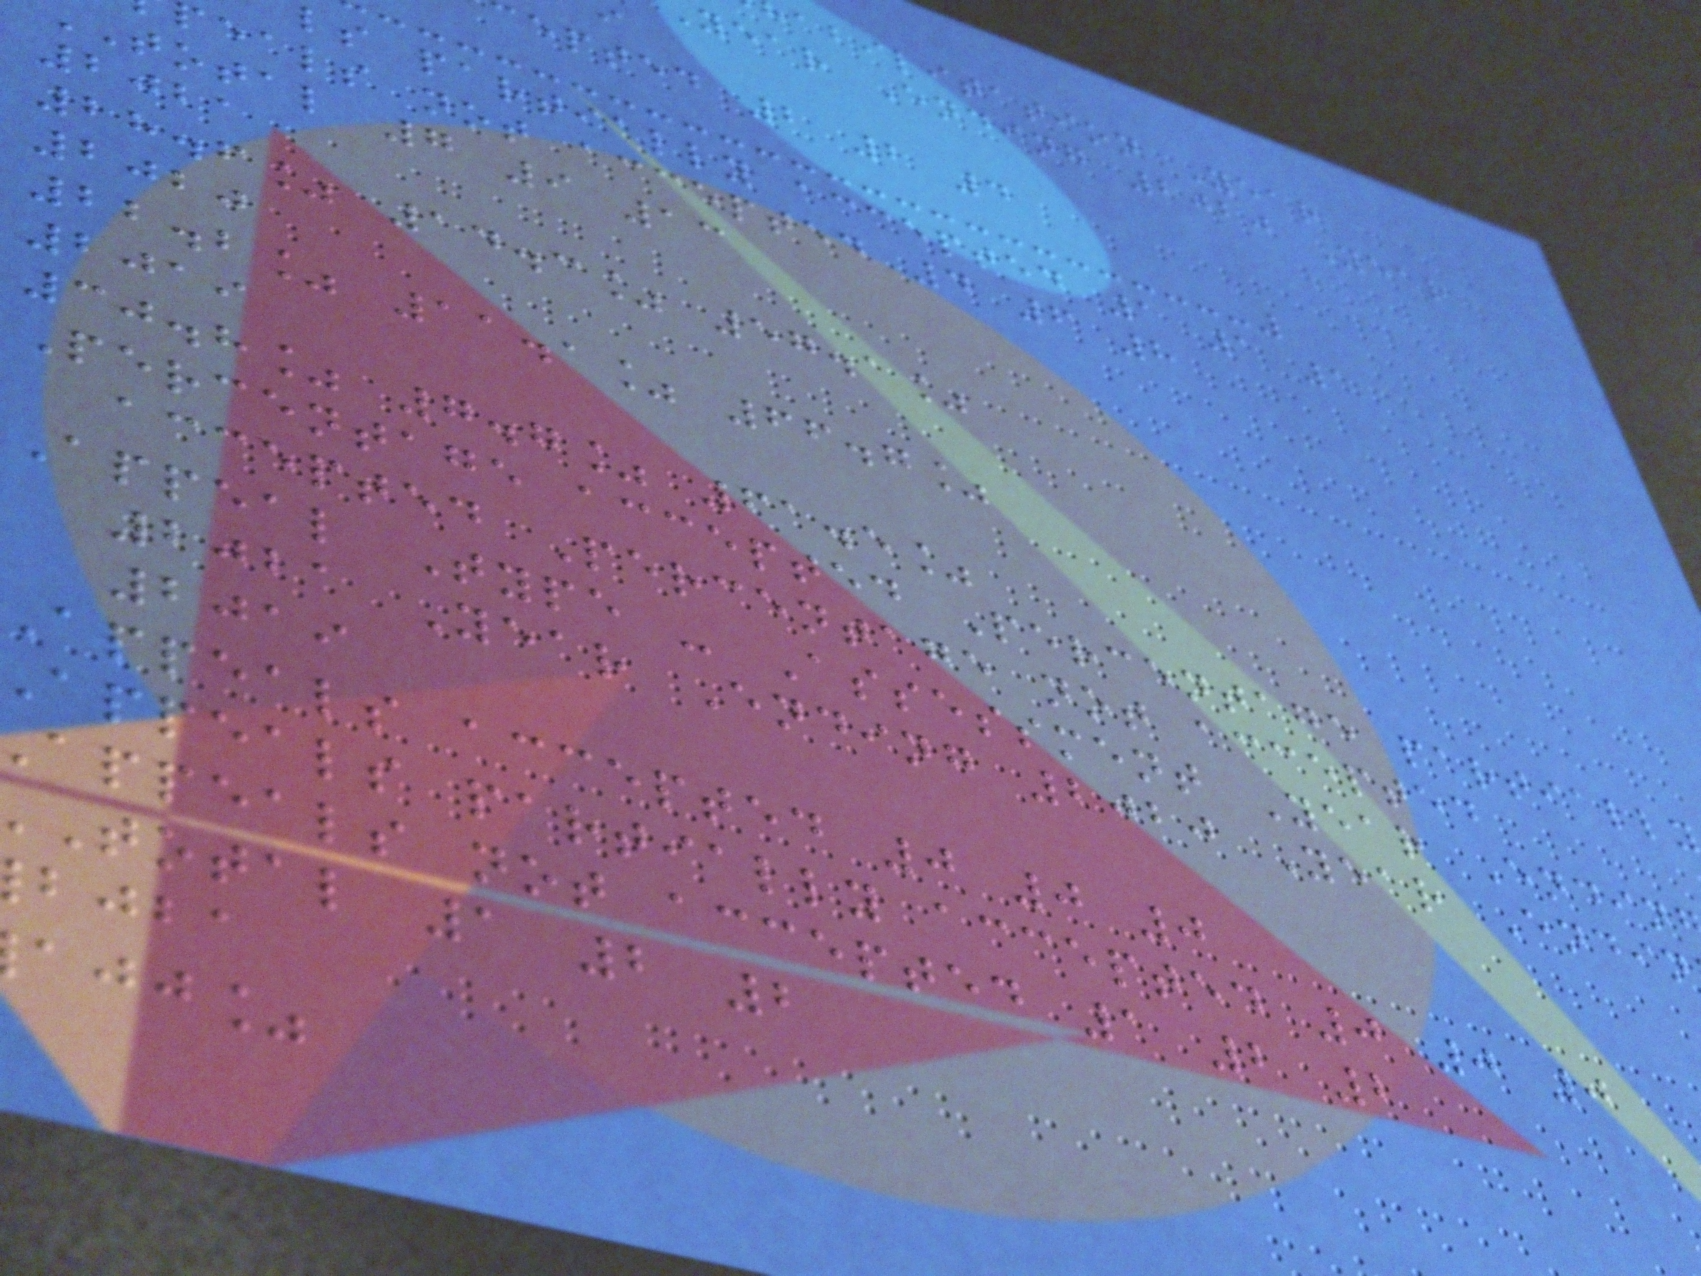abilitation Year
year Ending 2020 Year
epted 2 2 4
ls partially accepted 1 1 1
eals not accepted 4 6 8
total 7 9 13
2021
28.6% 14.3% 57.1%
2020
22.2% 11.1% 66.7%
2019
30.8% 7.7% 61.5%
Percentage accepted Percentage partially
accepted Percentage not accepted
Appeal Type - Assessment Year Endin
2021 Year Ending 2020 Year Endin
2019
appeals accepted 0 0 0
appeals partially accepted 0 0 0
appeals not accepted 1 2 2
total 1 2 2
bjba
ajj%
